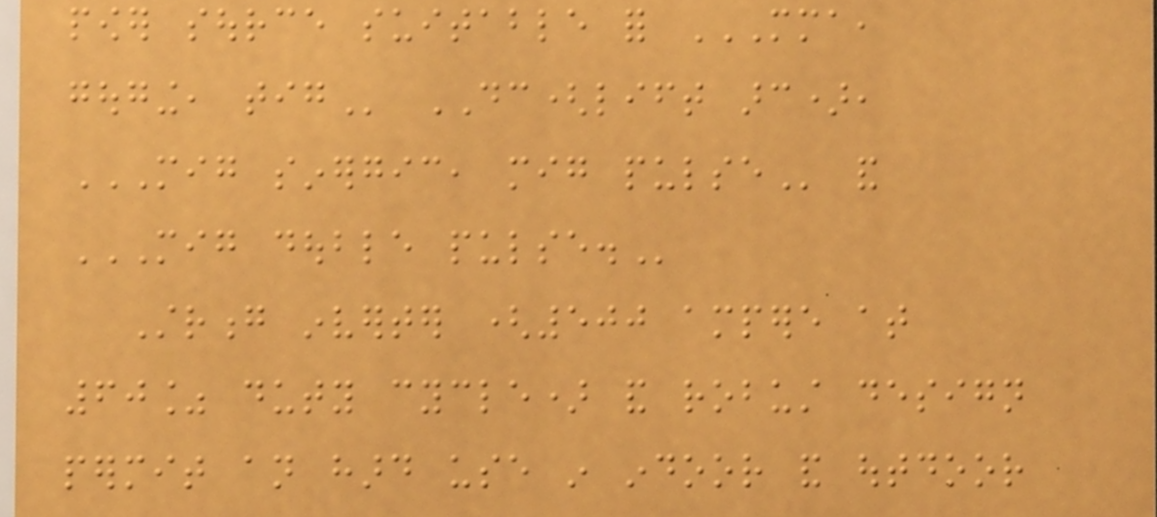power source suitable for MMA,
GOUGING, TIG DC(lift arc),
MIG SINERGIC, MIG PULSE and
MIG DOUBLE PULSE.
Strong inverter (500 ampere at
60% duty cycle) and robust design
permit an hard use in indoor and outdoor
